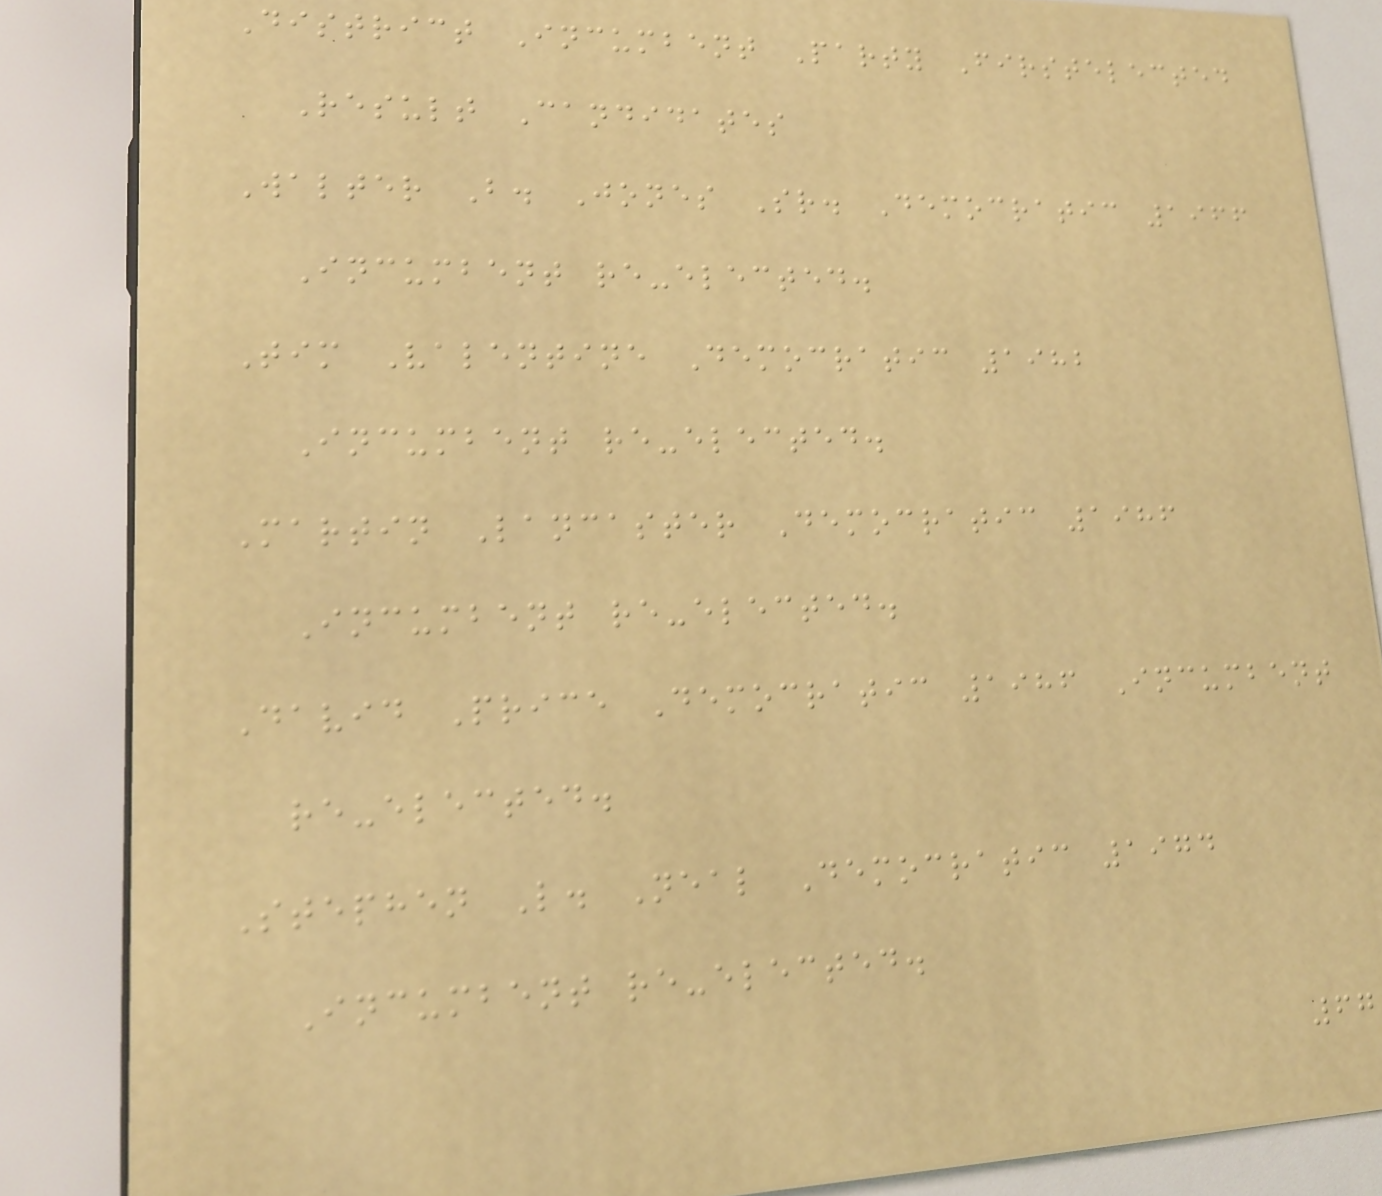District Incumbent Party Firstelected
Result Candidates
Walter B. Jones Sr. Democratic 1966
Incumbent re-elected.
Tim Valentine Democratic 1982
Incumbent re-elected.
Martin Lancaster Democratic 1986
Incumbent re-elected.
David Price Democratic 1986 Incumbent
re-elected.
Stephen L. Neal Democratic 1974
Incumbent re-elected.
67
